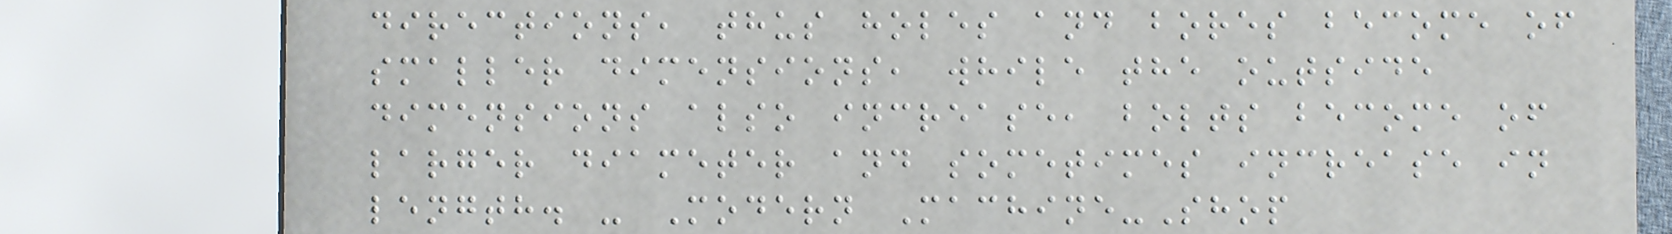directions, thus holes and bores become of
smaller dimensions, while the outside
dimensions also increase, bolts become of
larger diameter and sometimes increase in
length. - Modern Machine-Shop
